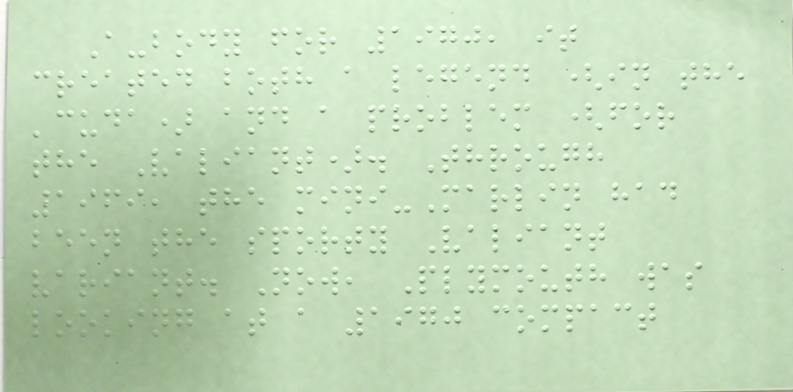A-body for 1970, it
created both a legend (in the
'cuda) and a problem (for
the Valiant). Through
1969, the mini-Marlin had
been the sporty Valiant
variant. Now, Plymouth was
looking at a 1970 compact
